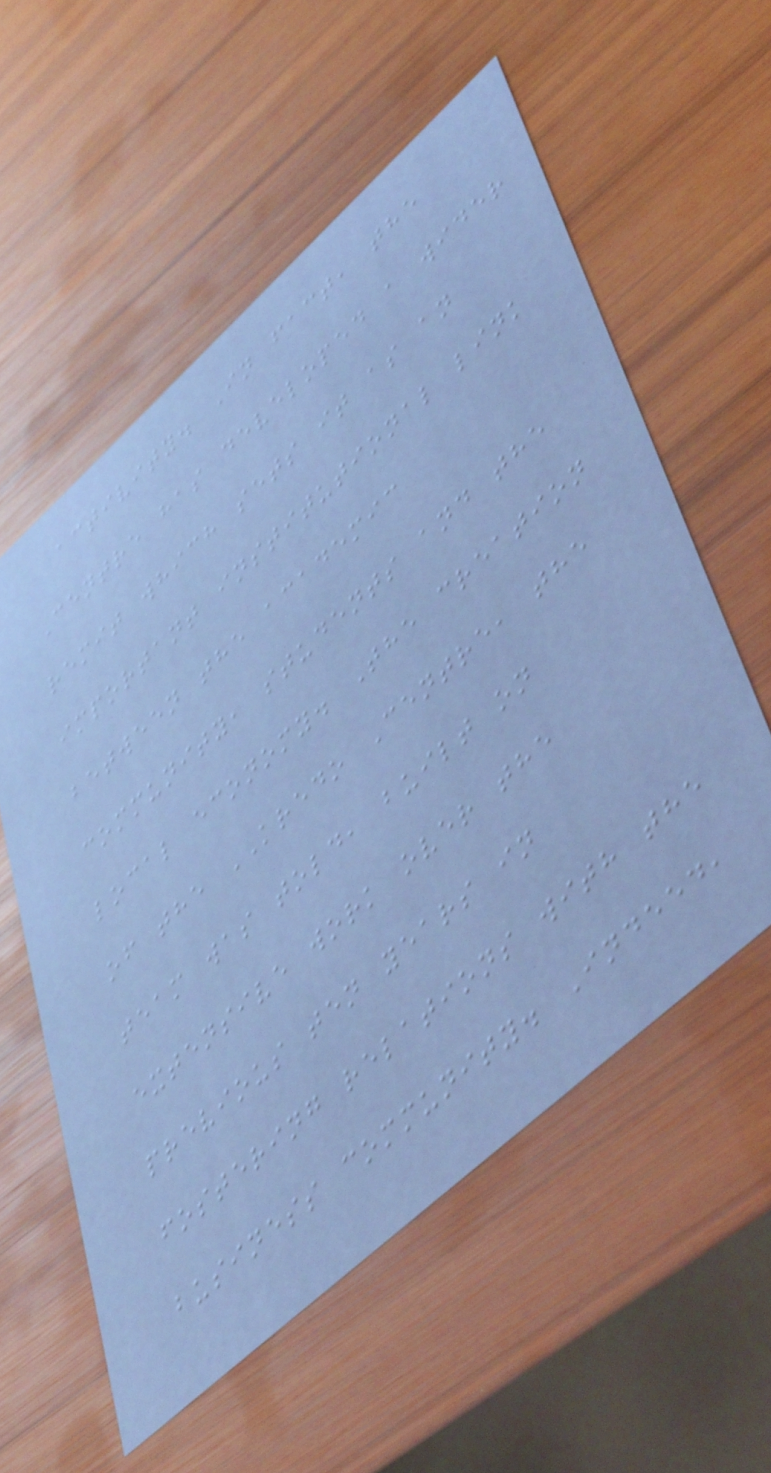activity. In fact, the
Centre has developed a wider
remit which sets it as an
important institutional link
between the academic
community, students and the
local economy. The creation
of the KREDO Centre, the
team was told, built on
extensive work over the
previous ten years in
fostering relations with the
business community. Indeed,
